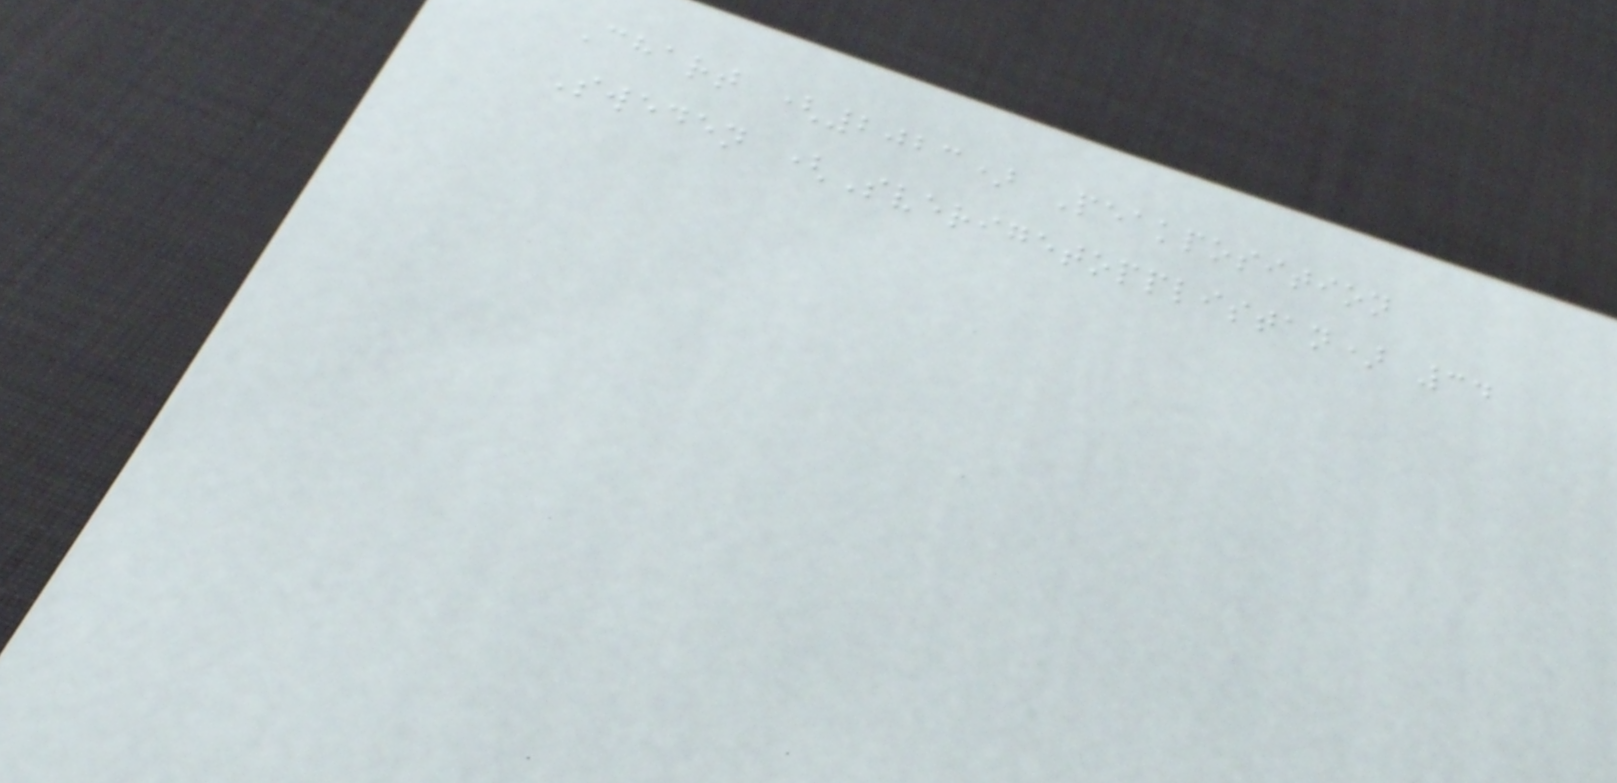Chart (2023) Peakposition
Sweden (Sverigetopplistan) 34
